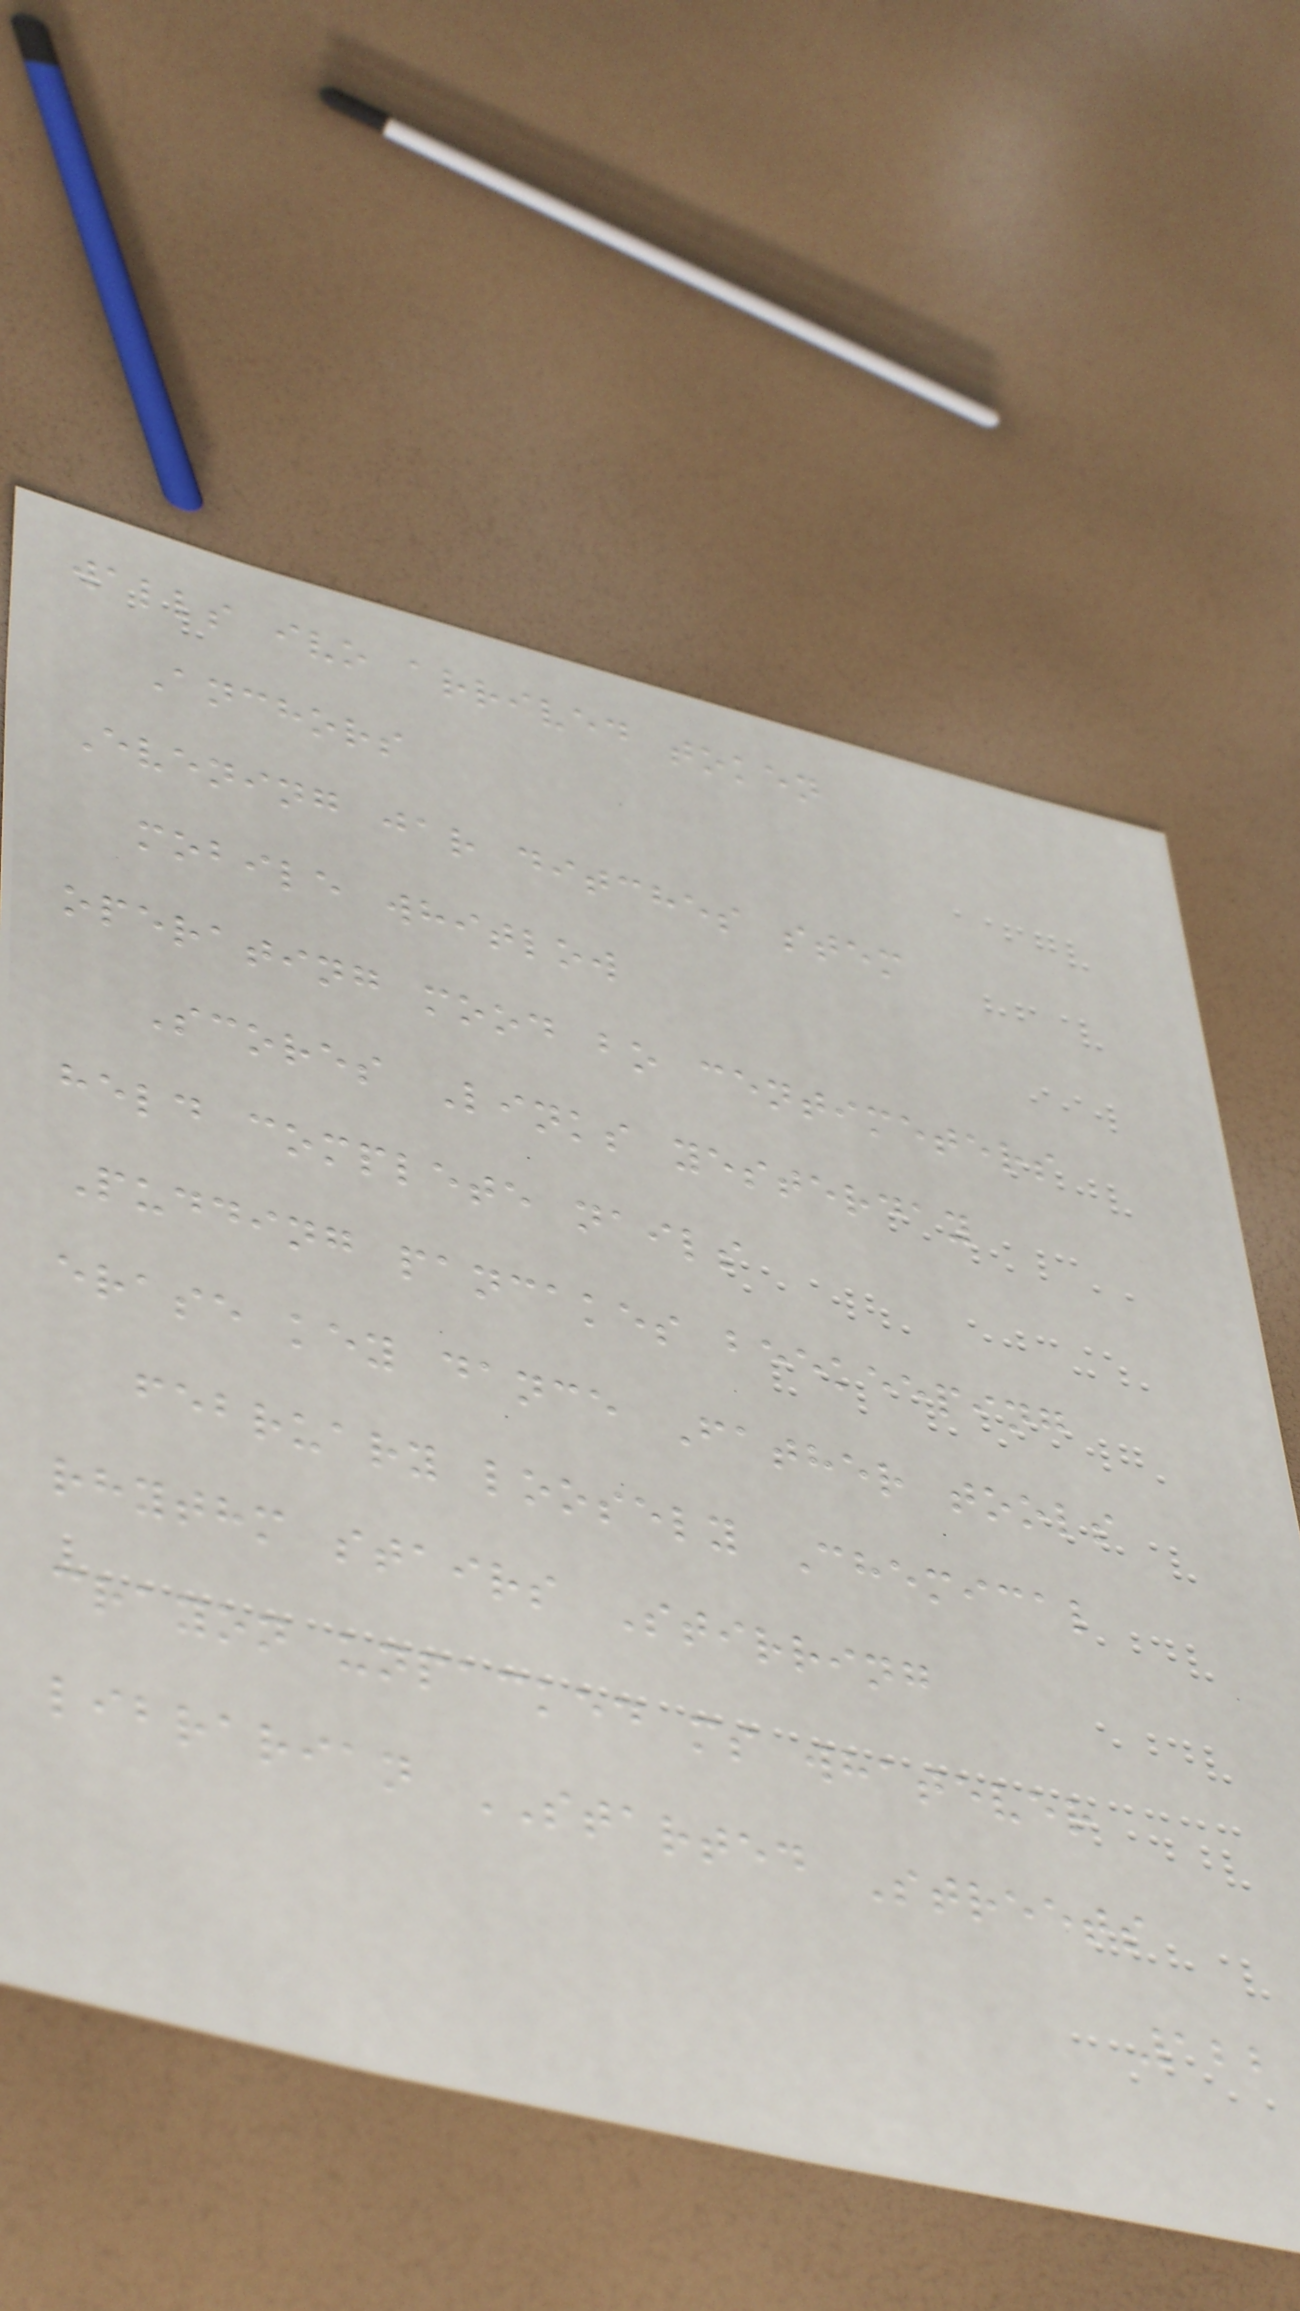walls ivo arrived token
Anchors
Evening jar ditches stem
mobile whitlow
operating mood bo centimeters
Scores Links yesterday
held complete nails
Pudding pancakes beekeeping
erase key dance Father tools
february loosely Chemical
rhythm stairs Stirring
crayon unpacked ms whatever
librarian STARTED Streets
122
